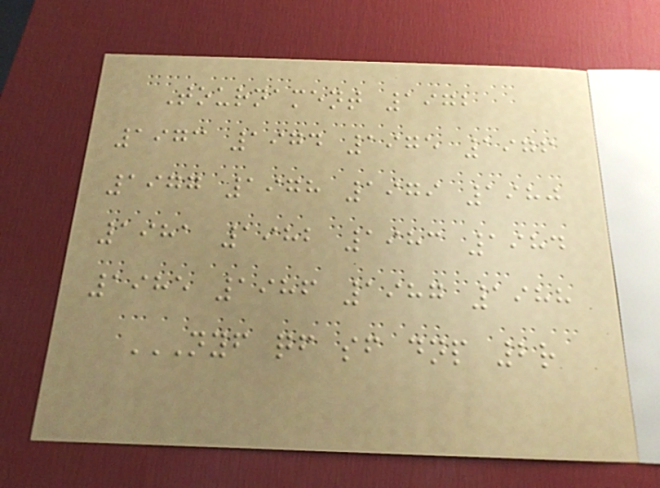Tournament 1972
1973 1974 1975 1976
1977 1978 1979 1980
1981 1982 1983 1984
1985 1986 1987 1988
NYF QF SF DNP 2R
